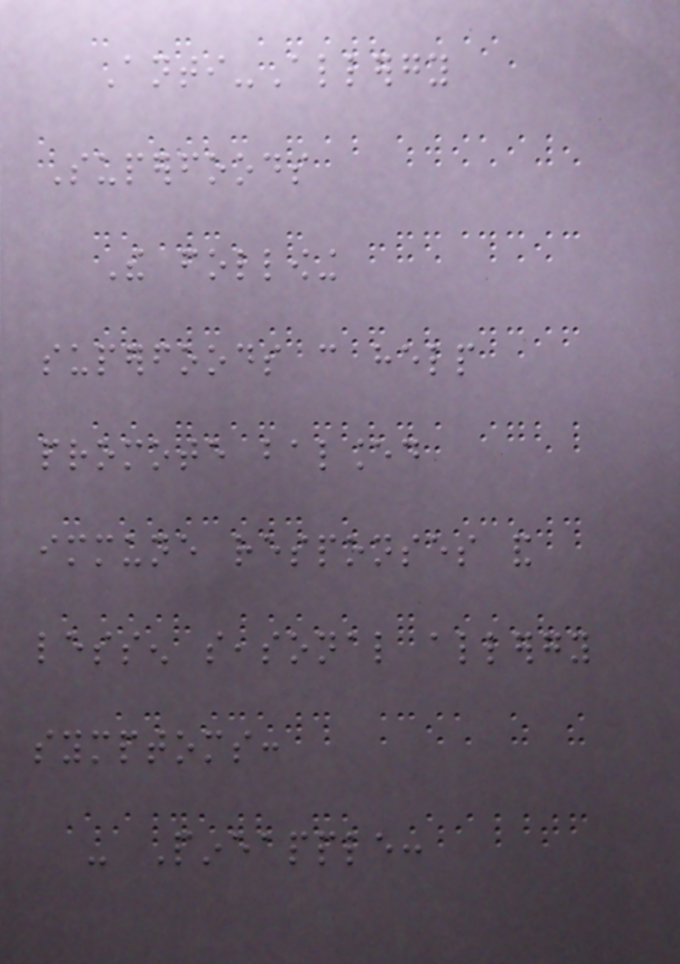Anti-Allergy
Superfoods
The following
superfoods can help
promote balanced
immune responses and
lessen seasonal allergy
symptoms:
- Pineapple:
